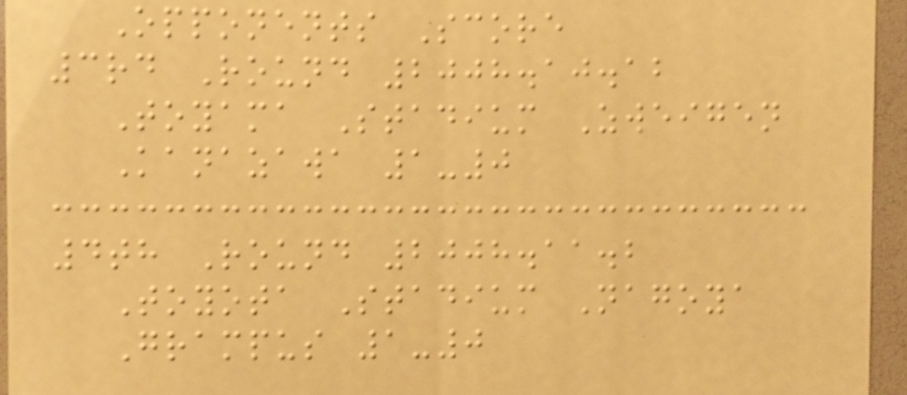Opponents Score
3rd Round 2008.10.12
Toyama Stadium Zweigen
Kanazawa 1-0
4th Round 2008.11.2
Toyota Stadium Nagoya
Grampus 1-0
